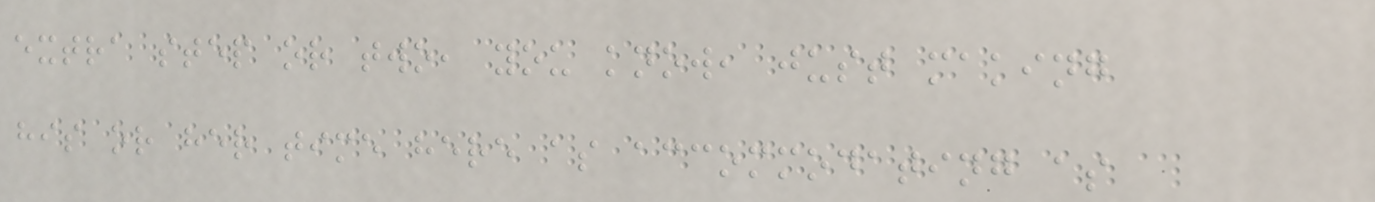extra step or two, you know, just making
his or her time here as accommodating as
